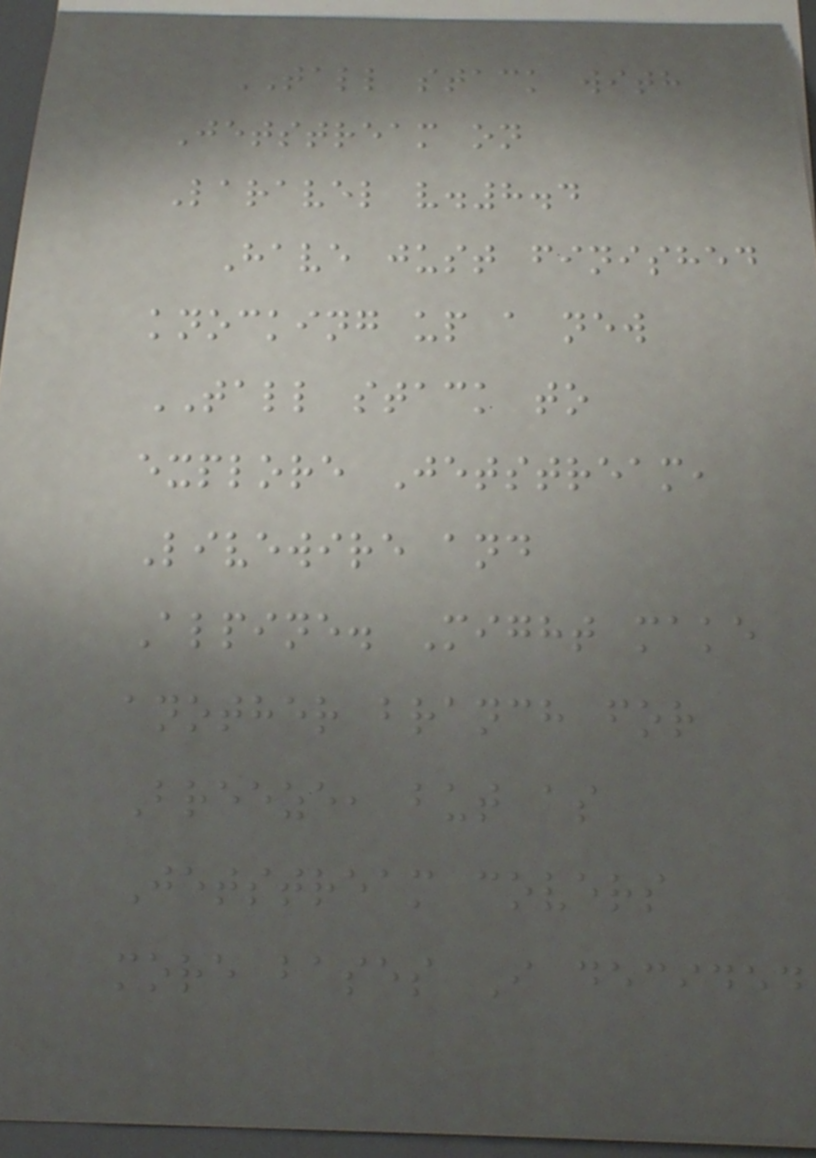TALL stack with
Jetstream on
Laravel v.8.4
Have just finished
knocking up a new
TALL stack to
explore Jetstream,
Livewire and
Alpine. Might make
another branch for
Breeze, but as
Jetstream covers
more bases I decided
